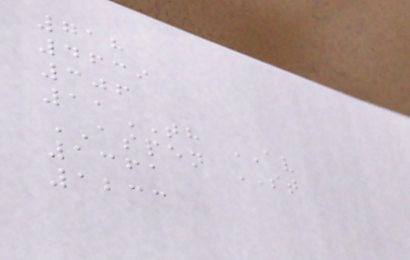718
4639
306
11TH AV
ASPEN ST
1361
1233
